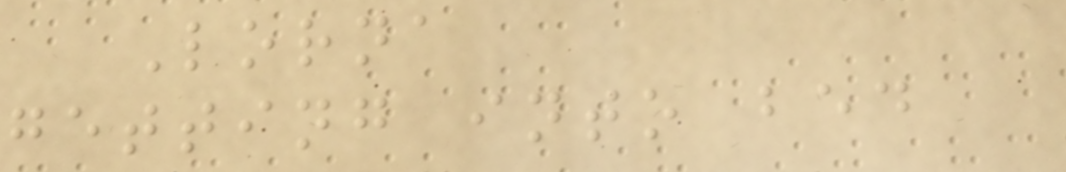Lorna
getting into bed
